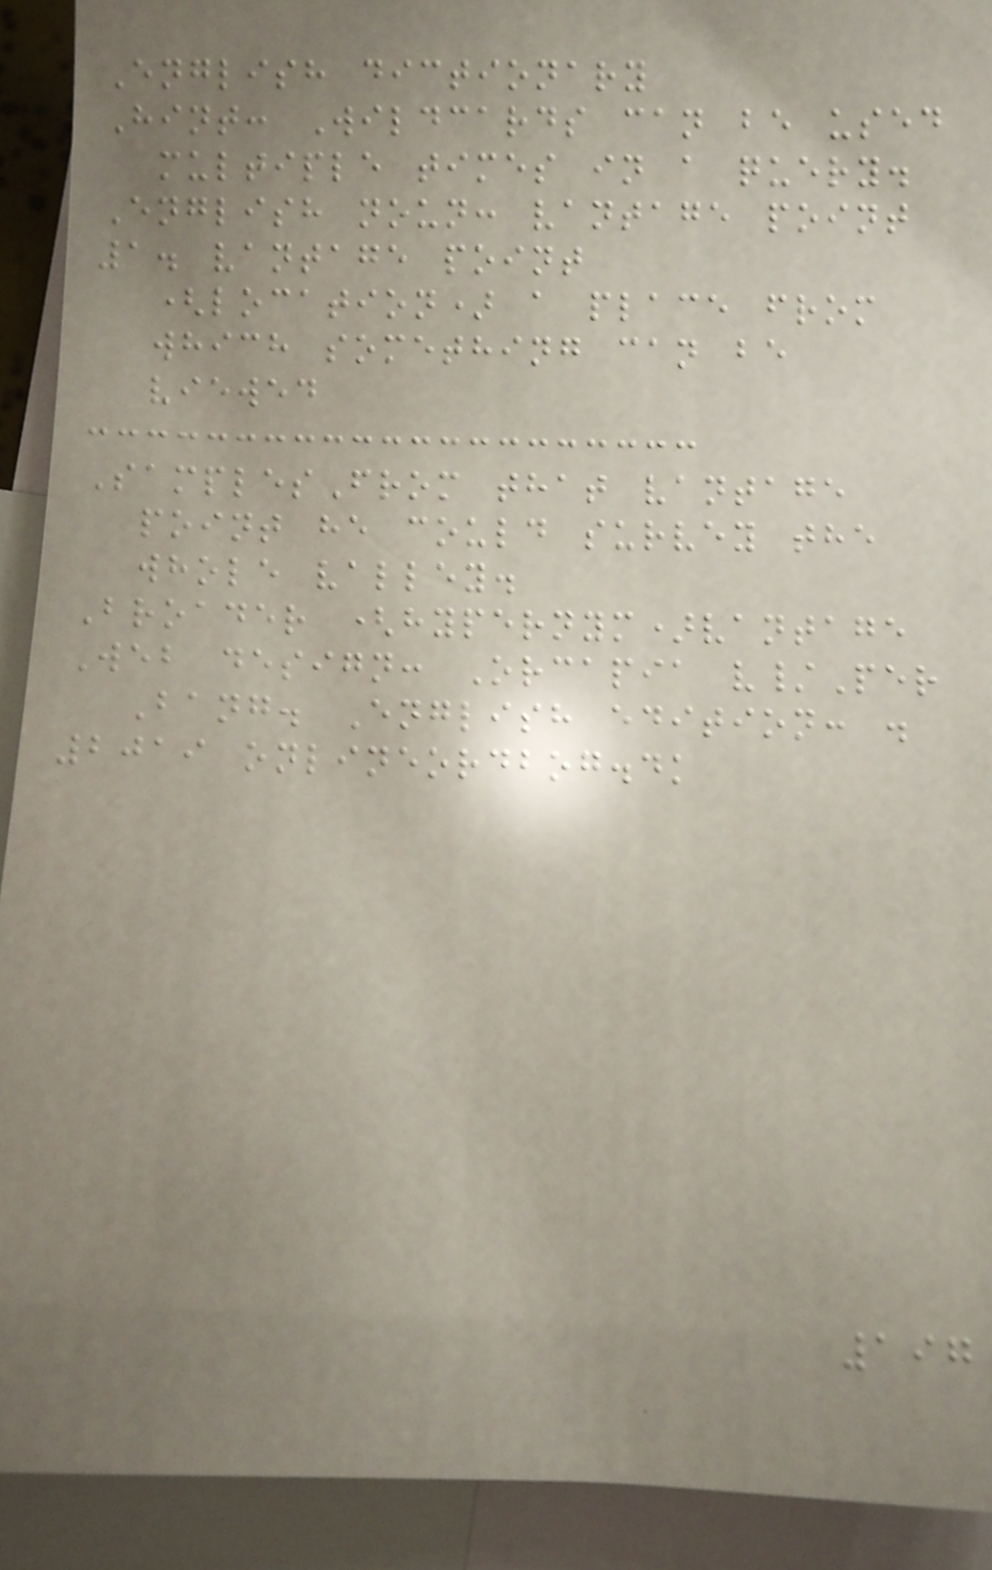English dictionary
Hint: Wildcards can be used
multiple times in a query.
English noun: vantage point
1. vantage point
(location) a place from
which something can be
viewed
SamplesFrom that vantage
point he could survey the
whole valley.
Broader (hypernym)vantage
Web design: Orcapia v/Per
Bang. English edition: .
2019 onlineordbog.dk
197
